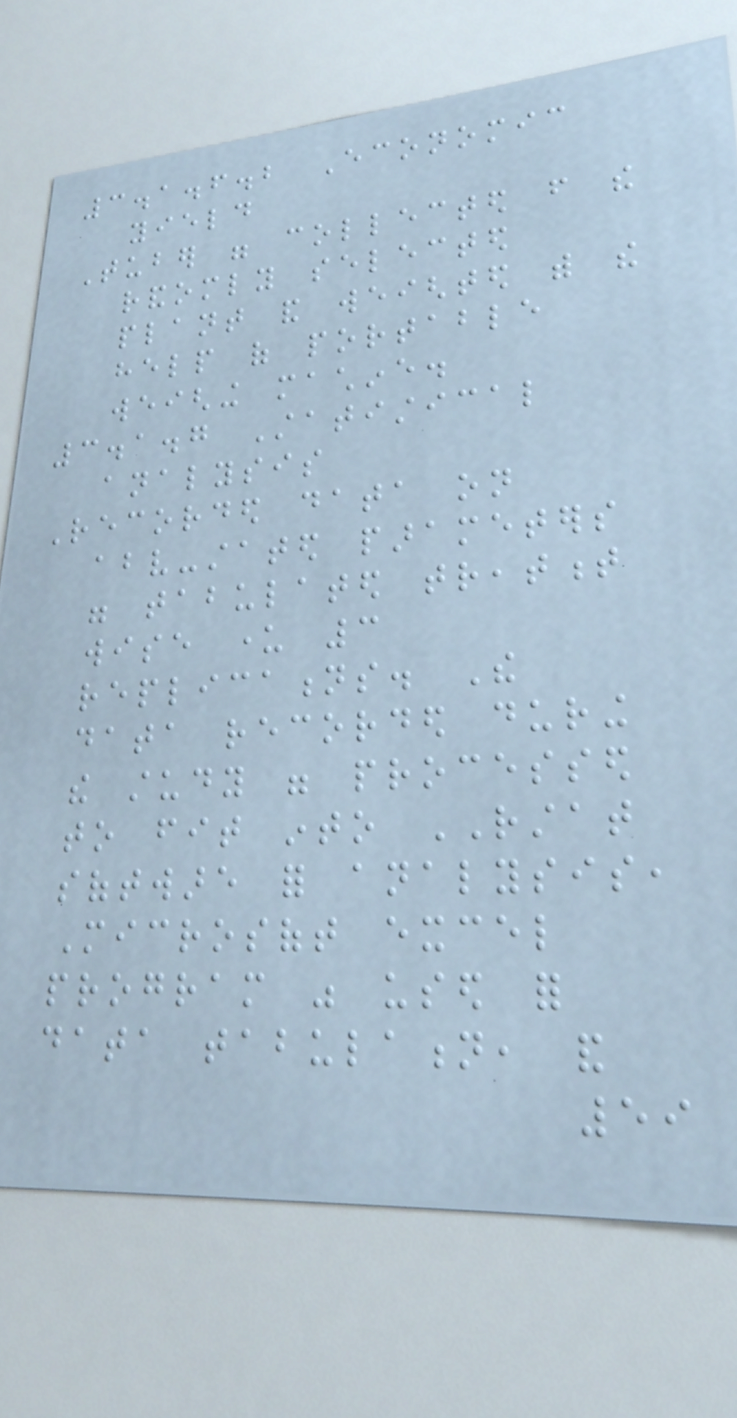3.1.6.2 Economic
yield
Tuber were collected from the
randomly selected
plant and weighted with the
help of portable
weighing machine.
3.1.7 Statistical
analysis
Recorded data on
above-stated parameters
were tabulated treatment
wise under 3
replications. The
data recorded during
the study were processed
to fit into RSTAT
software for analysis,
Microsoft excel
program was used for
data tabulation, and
59
